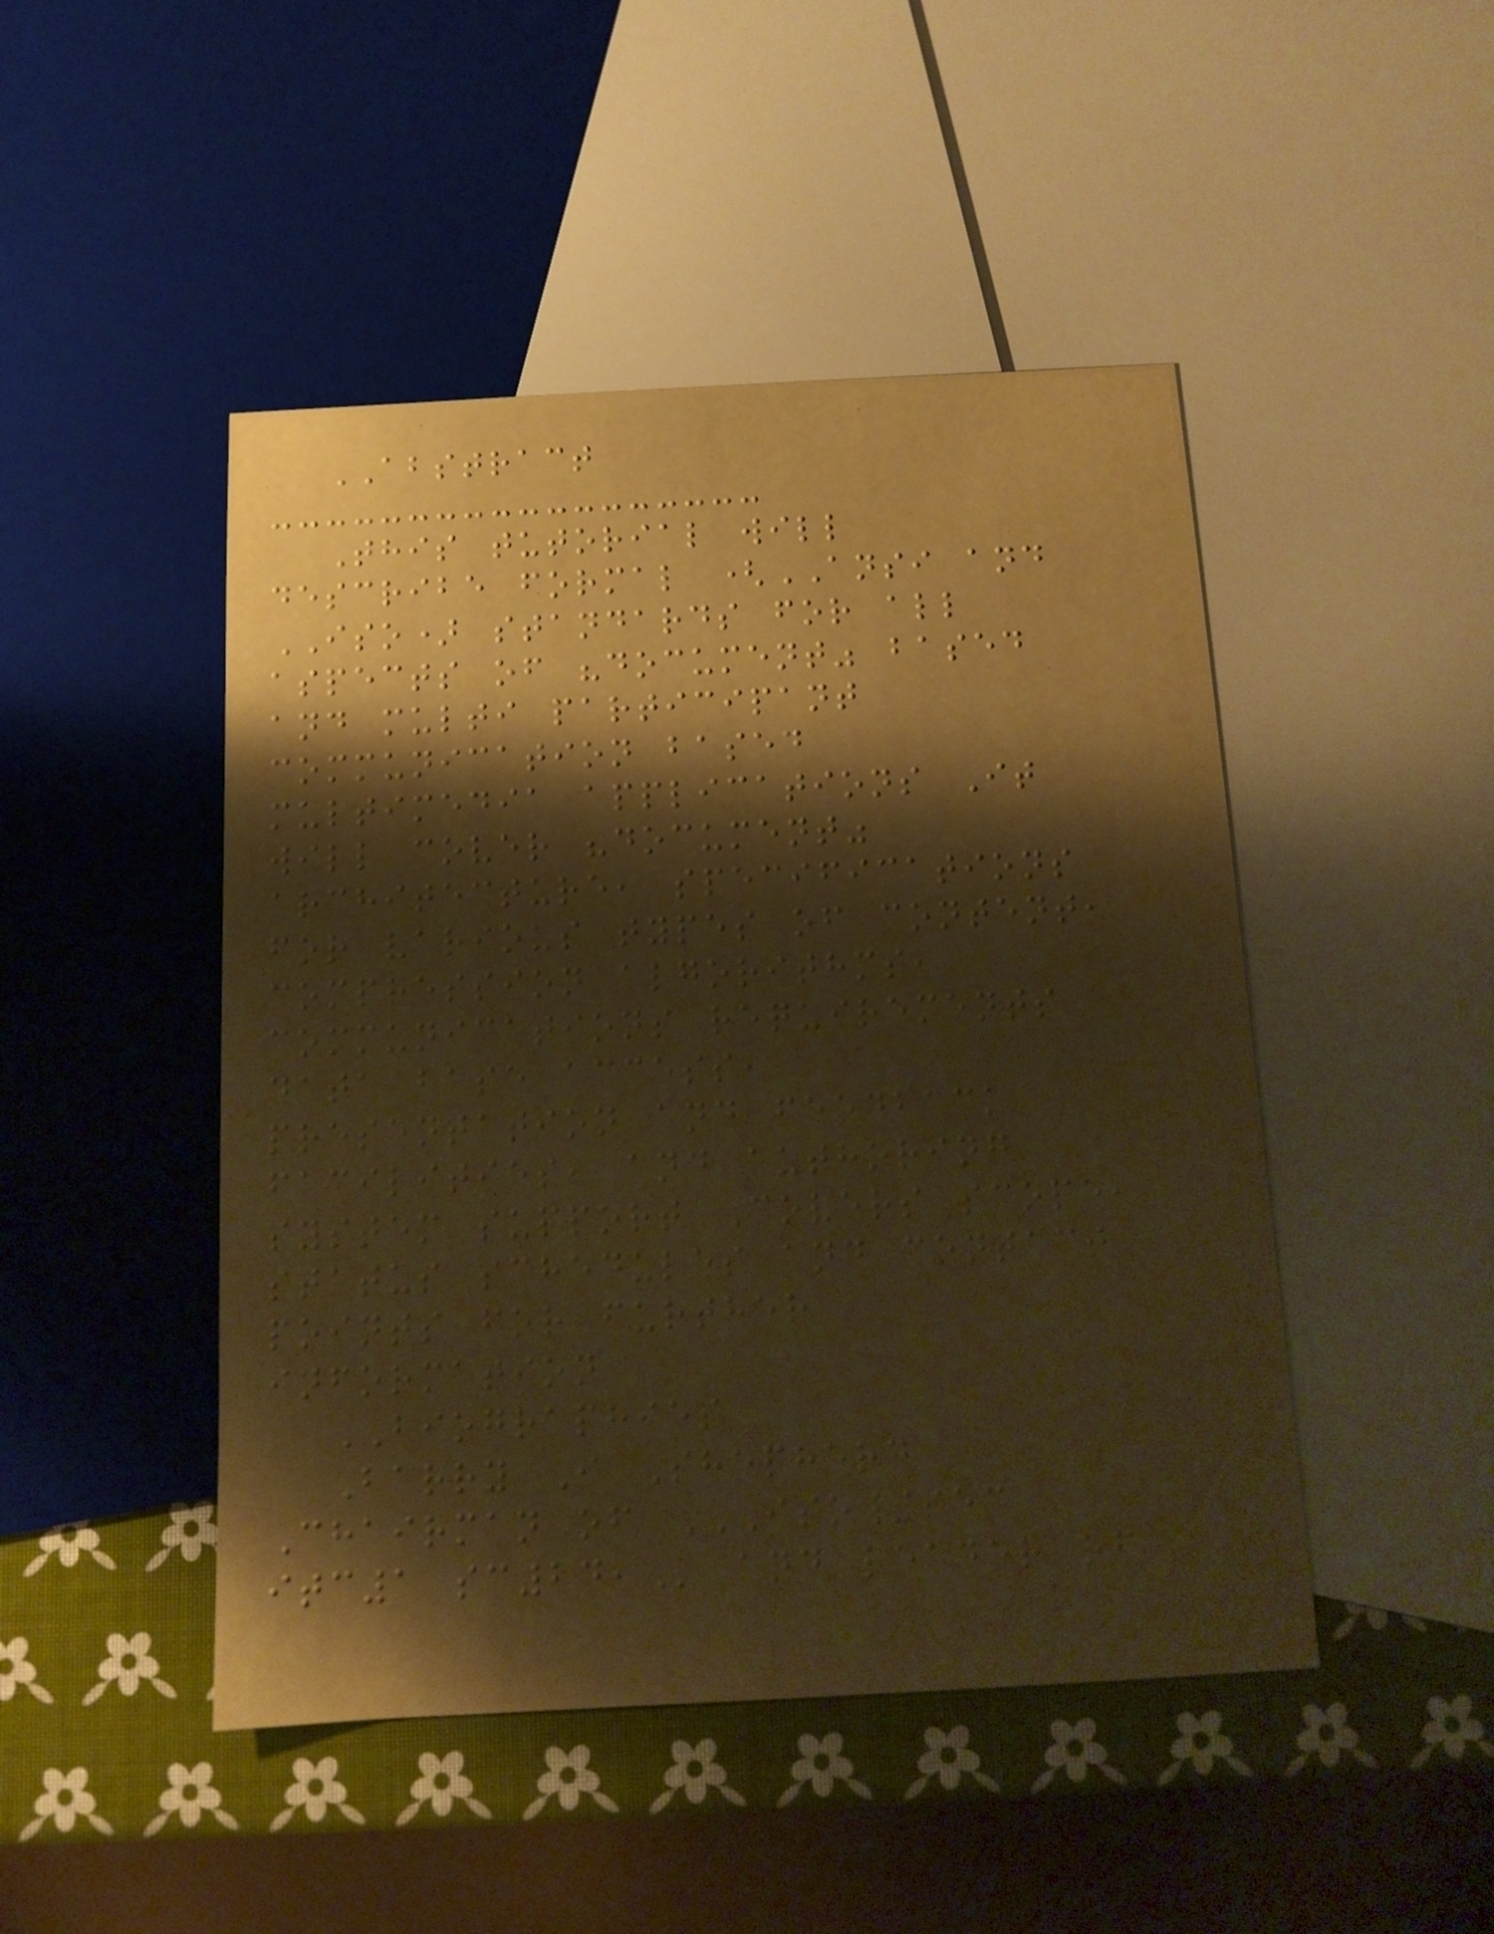ABSTRACT
This tutorial will
describe formal (ANSI and
ISO) standards for all
aspects of "document" based
and multi participant
communication based
multimedia applications It
will cover "document"
architecture, specifications
for various types of content,
compression algorithms,
communications requirements
data base access,
presentation and feedback
facilities, and authoring
system support Covers scope,
status schedules and contact
points for further
information
BIOGRAPHIES
Barry I Shepherd
Chairman of ISO/IEC
ITC1 SC24, and leader of
